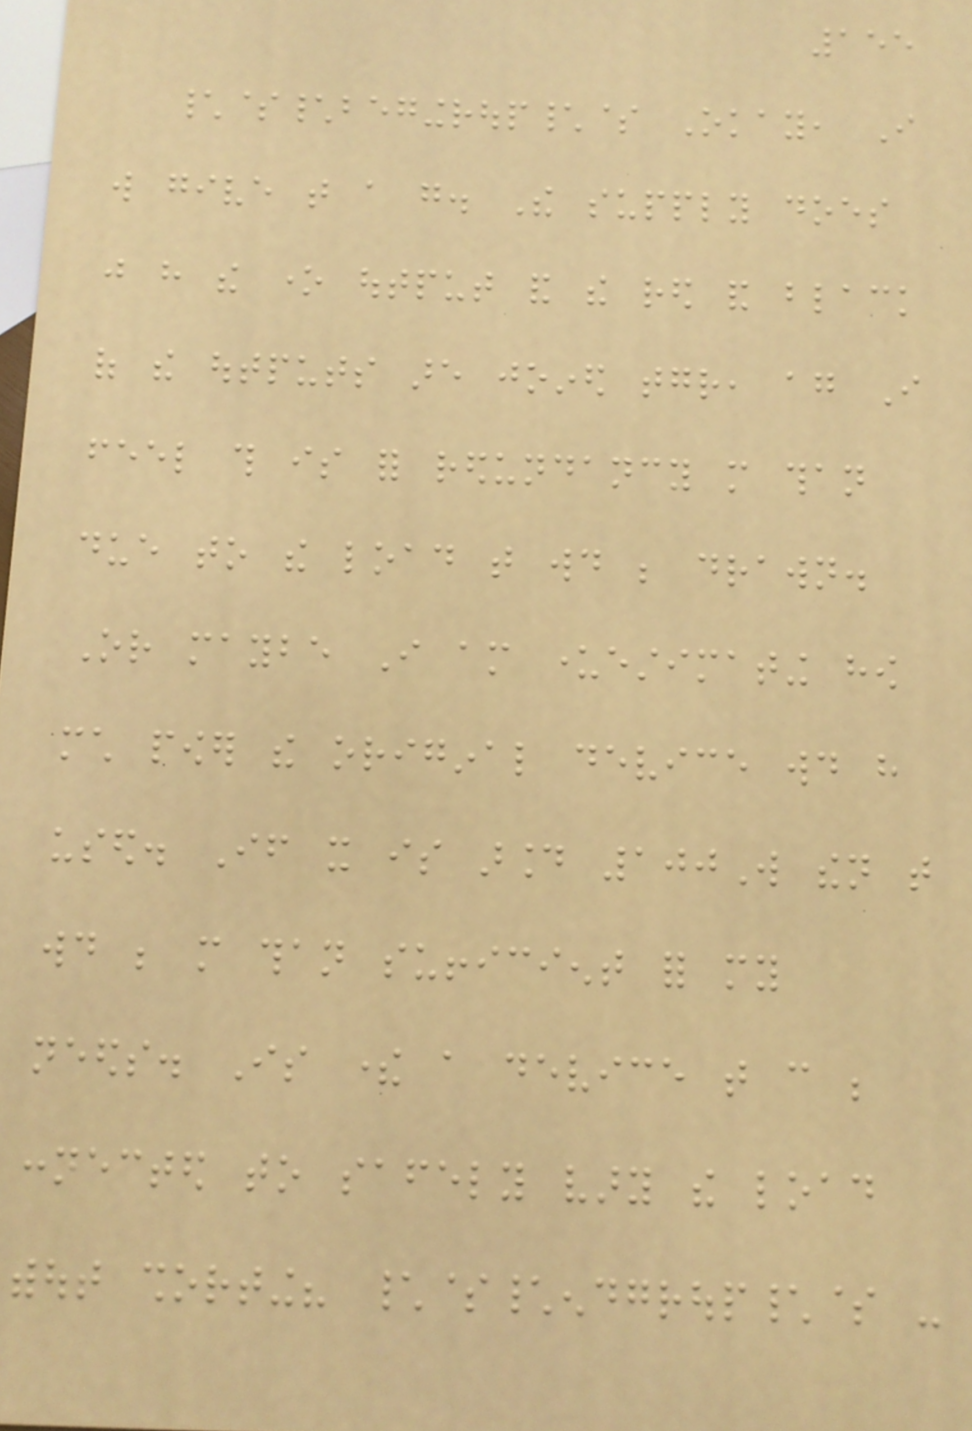155
\$\begingroup\$ Okay, I
will give that a go. The supply does
just have the one output and the red and black
of the outputs are joined together, again I
feel this is for redundancy more than
due to the load that would be drawn.
Or maybe I am underestimating how
much power the original device would have
used. If it is around 100W then that
would be more than sufficient for my
needs. Is there a device that can be
connected to safely vary the load
without shorting? \$\endgroup\$ -
